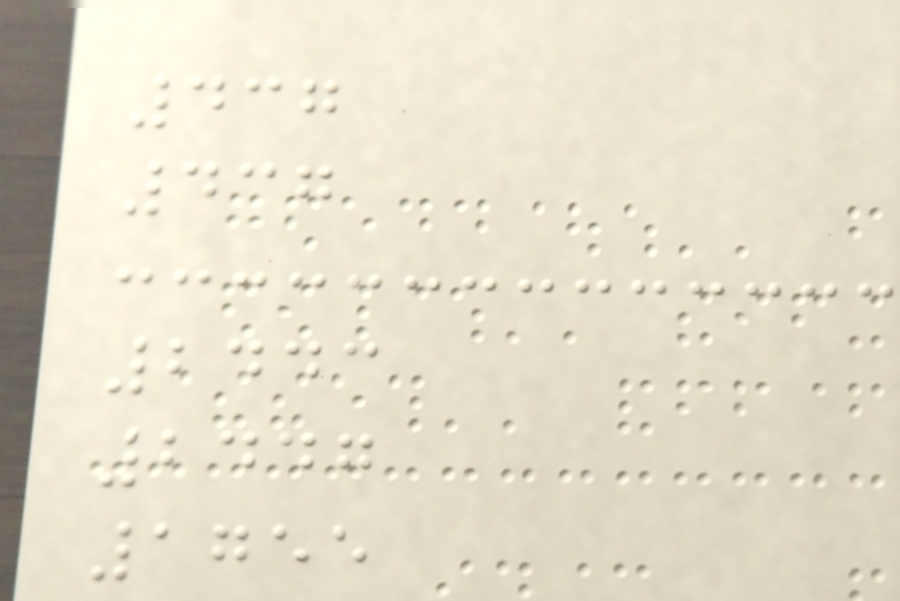437
437
2443
2447
1755
